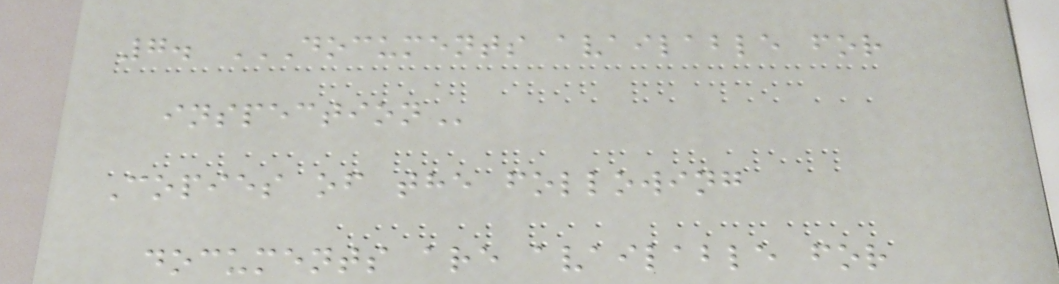7. DOCUMENTS AVAILABLE FOR
INSPECTION
Copies of the following
documents are available for
